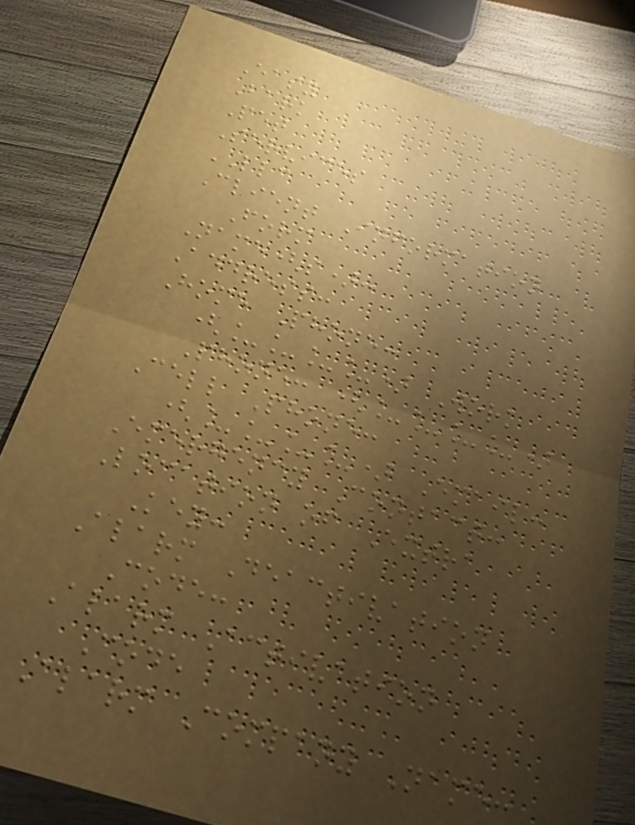Easy
Bark
Pet
Services
LLC
Client Information
Form
Name(s):
Address:
Home Phone:
(____) Work
Phone: (____)
Cell Phone:
(____) Email:
Emergency Contact:
Location of Extra
Key:
Alarm Deactivation
Code:
Alarm Activation
Code
Alarm Company Name:
